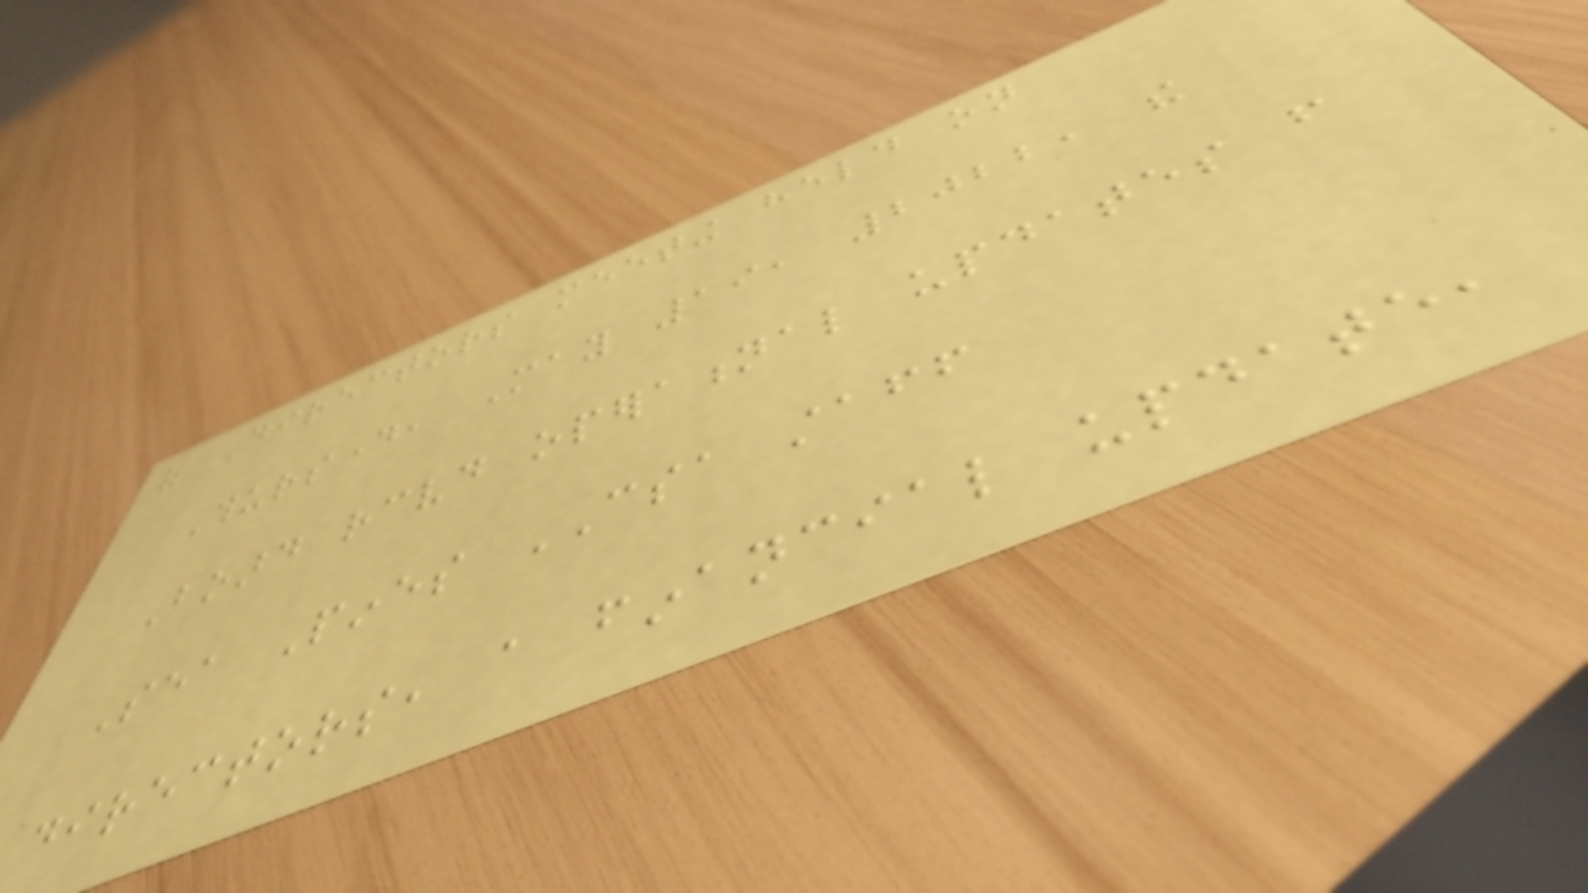of Directors meeting held on
Thursday, May 19, 2022, the
Board received operational updates from
Sea Pines CSA staff
directors, a financial update,
